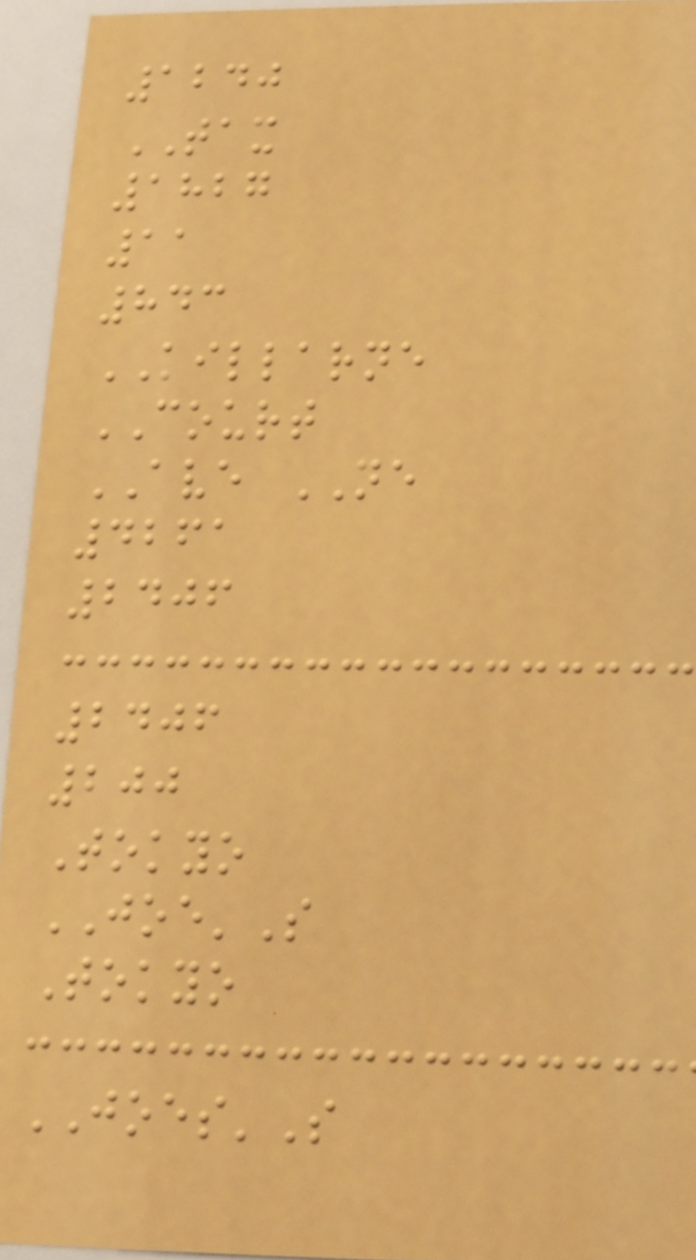1240
TAX
1827
11
843
KILLARNE
COURT
AVE NE
4261
2406
2406
200
Tokyo
JOE'S
Tokyo
JOES'S
